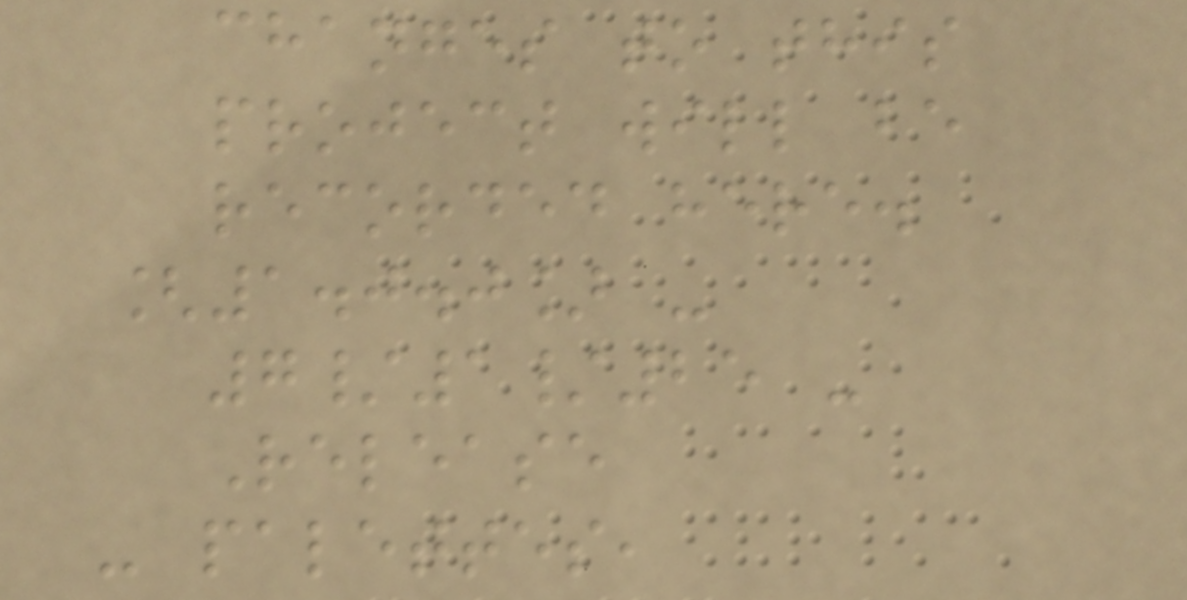changes to this
project will be
recorded here.
[1.0.0] -
7/1/25 -
Release
- palettes,
